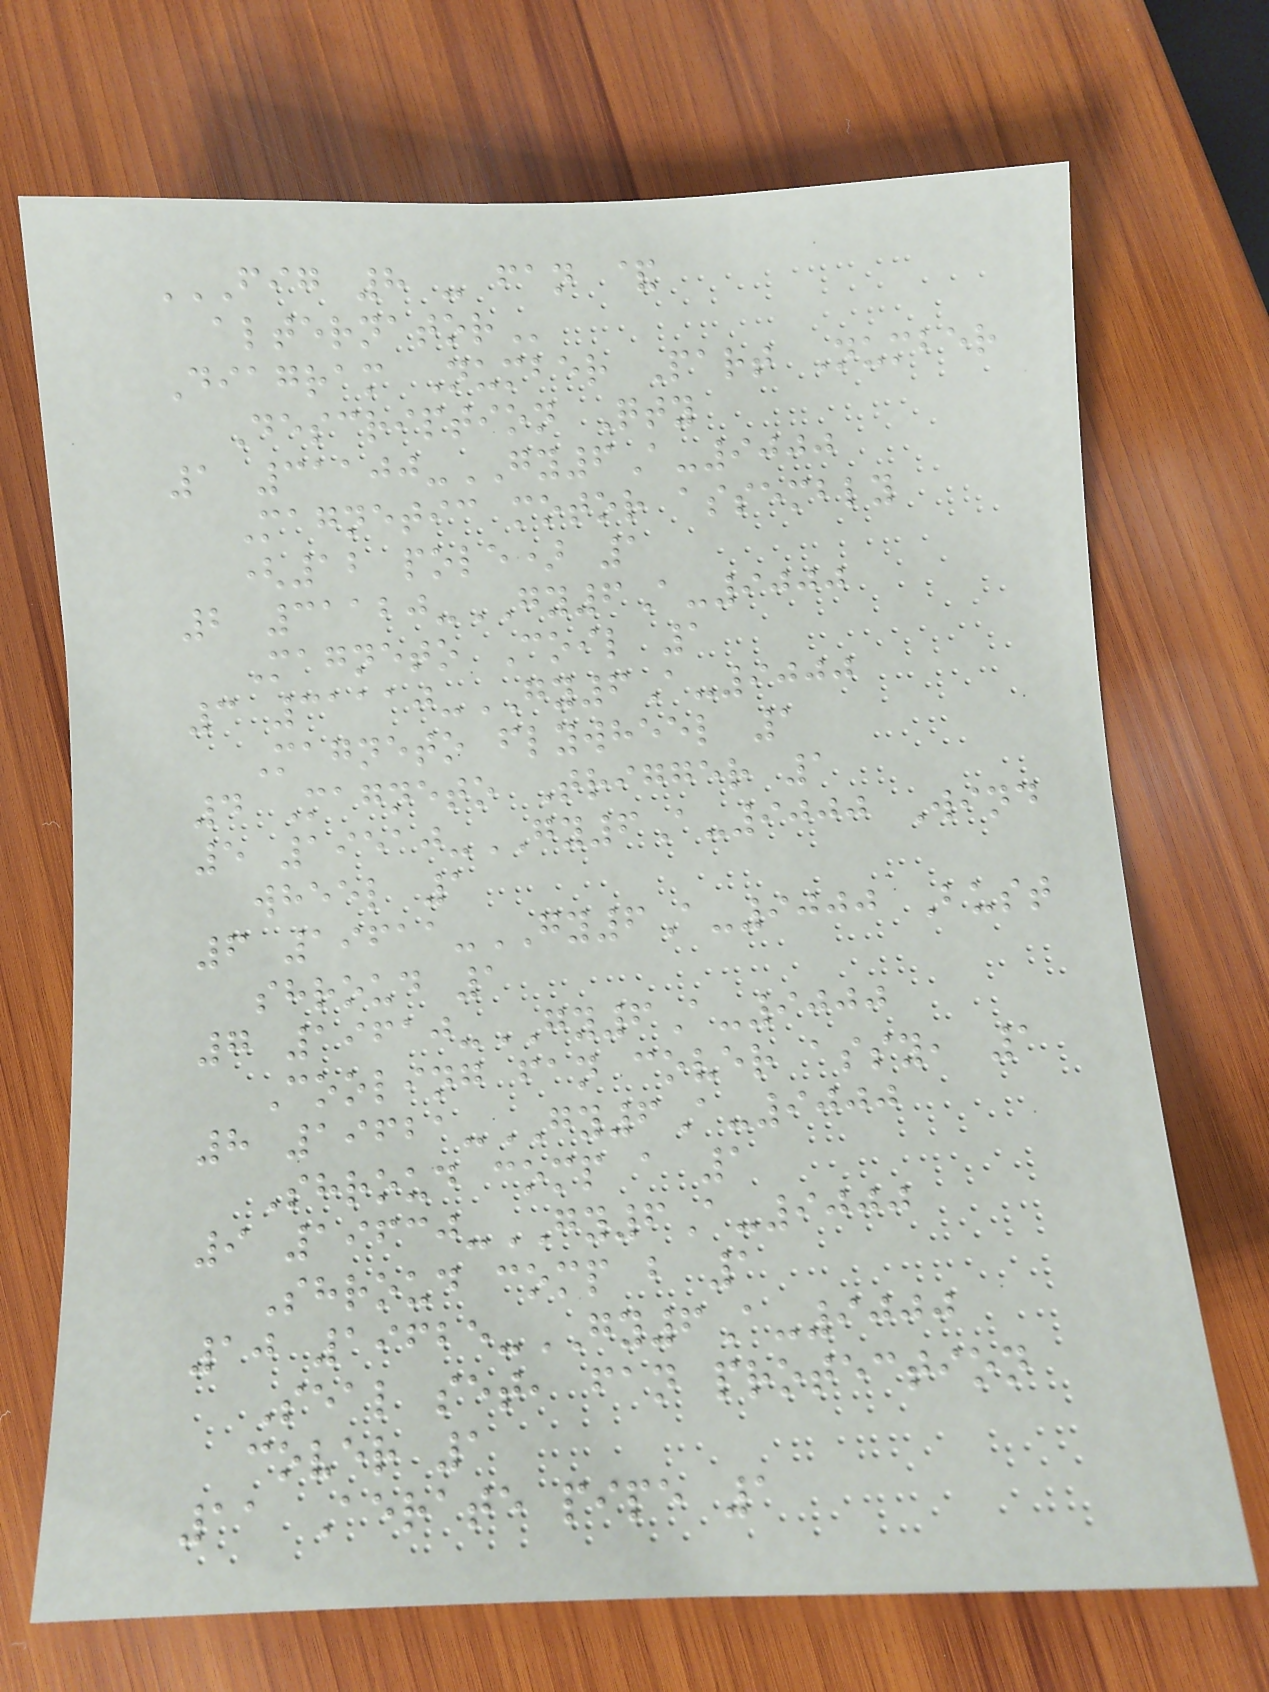FIG 8 - FAN &
ALTERNATOR
Diagram Number Part Number
Description Qty
1 31100-GY6A-9000
Magnetic motor assembly
(12 pole) 1
2 31120-GY6A-9000
Magneto Coil 1
3 31110-GY6A-9000
Magneto flywheel 1
4 Magneto Trigger 1
5 19510-GY6A-9000 Wind
wheel 1
6 19611-GY6A-9000 Bust
shroud 1
7 19610-GY6A-9000
Cooling fan cover assy, 1
8 19621-GY6A-9000
Shroud comp a 1
9 19630-GY6A-9000
Shroud comp b 1
10 19625-GY6A-9000
Seal set, fan protection
cover 1
11 Aerate pipe 1
